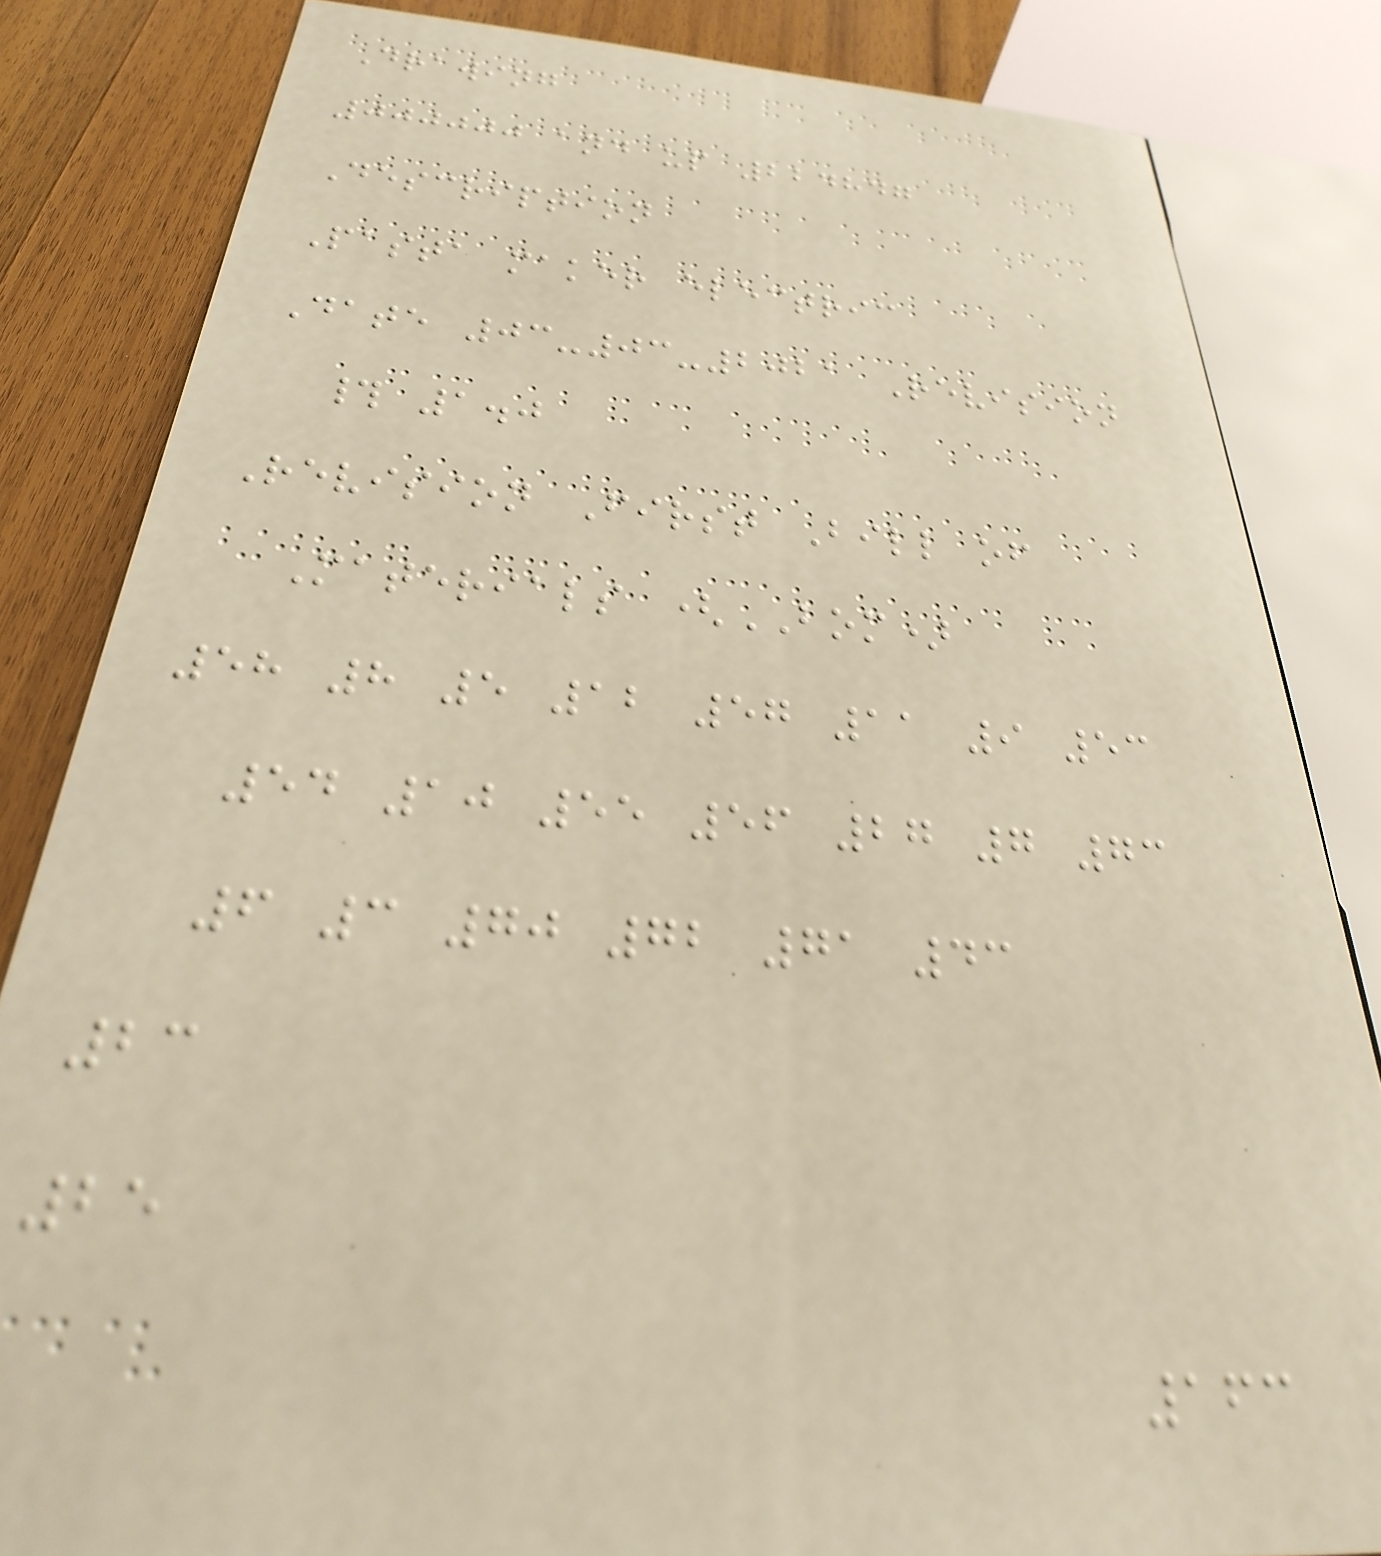Drawing
000000 and up 224847
Description
Pasta maker electric
Date 03-03-2021 Revision
# 1.0
Revision First Bill of
Materials (BOM)
58 8 5 12 57 11 9 53
54 10 55 56 27 7 73
6 3 70 72 71 43
23
25
163
